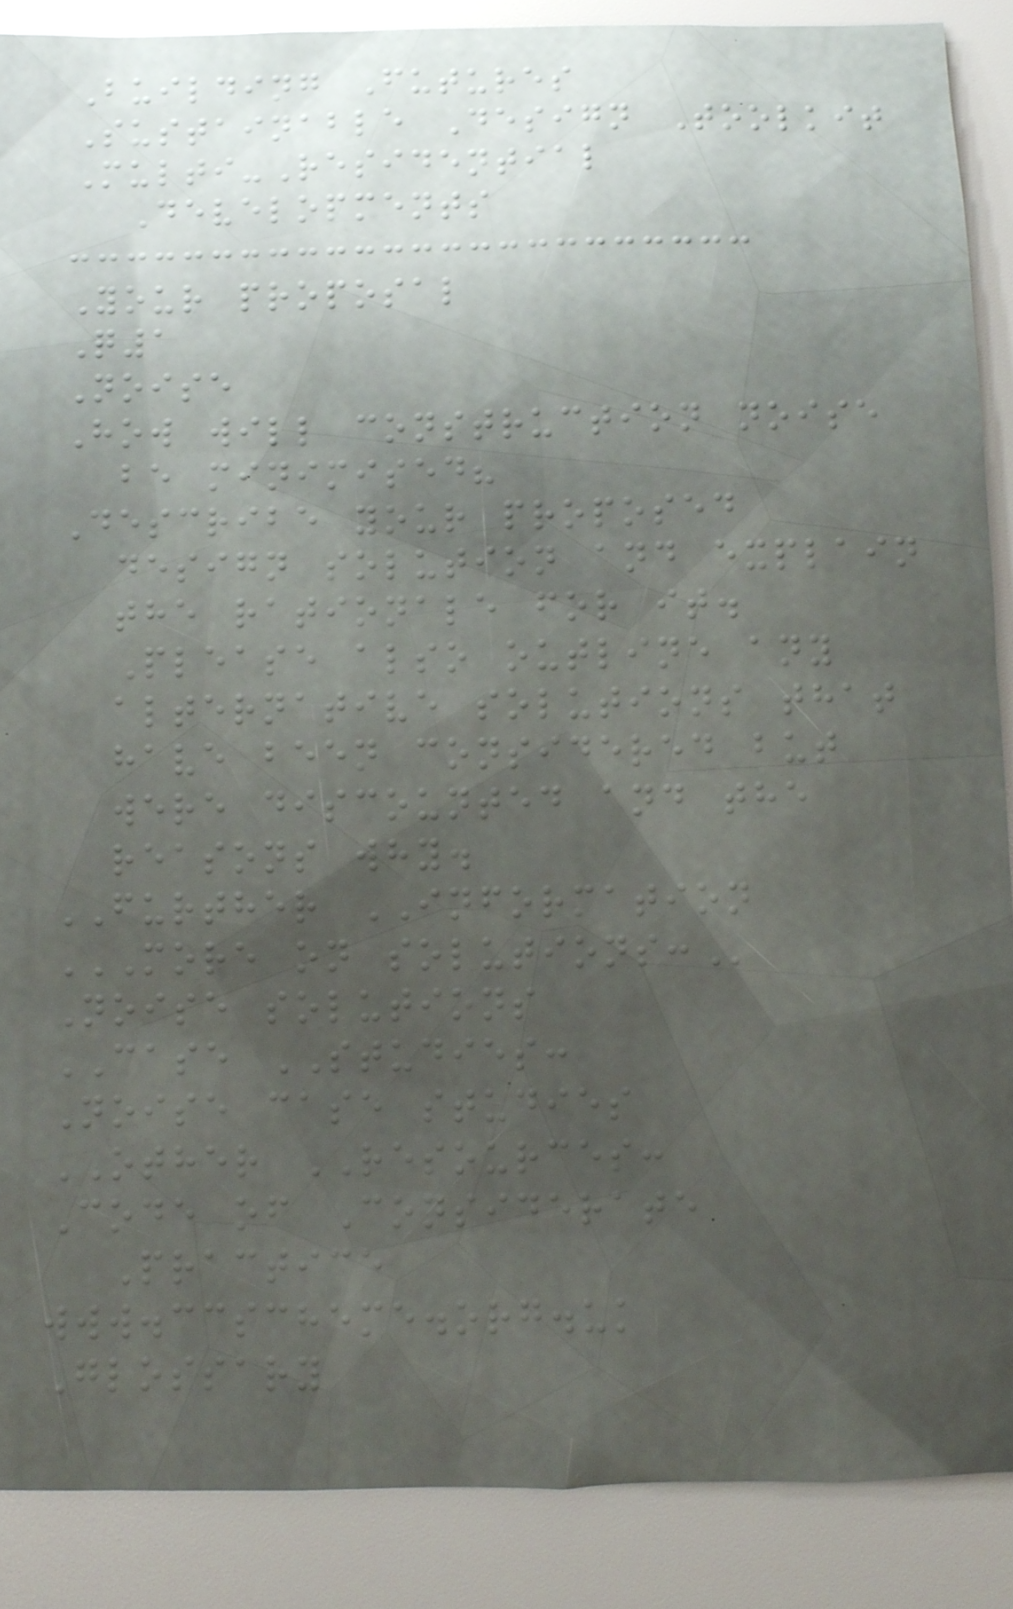Building Futures
Sustainable Design Toolkit
Multi-Residential
Developments
Your proposal
Q1
Noise
How will construction noise
be minimised?
Describe your proposed
design solution and explain
the rationale for it.
Please also outline any
alternative solutions that
have been considered but
were discounted and the
reasons why.
FURTHER INFORMATION
MORE ON SOLUTIONS:
Noise solutions
CASE STUDIES:
Noise case studies
OTHER RESOURCES:
Code of Considerate
Practice
www.ccscheme.org.uk
Glossary
